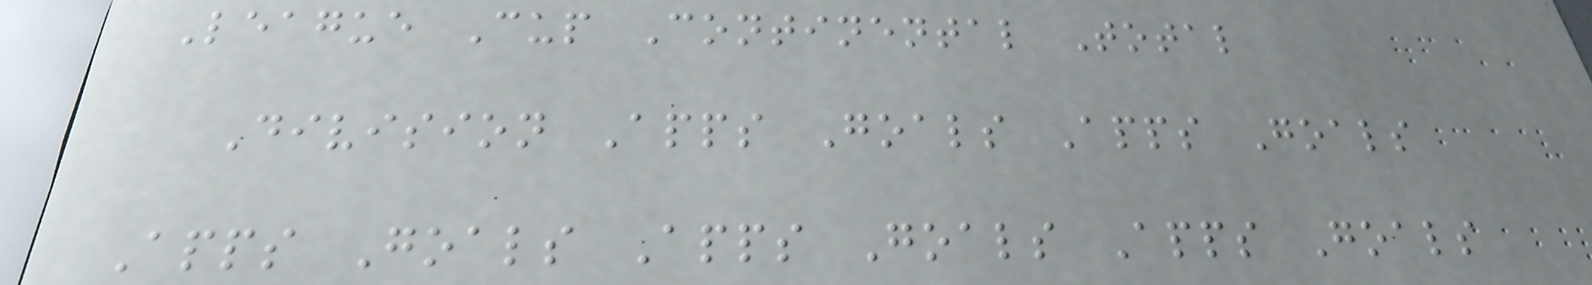League Cup Continental Total
Division Apps Goals Apps Goals
Apps Goals Apps Goals Apps Goals
